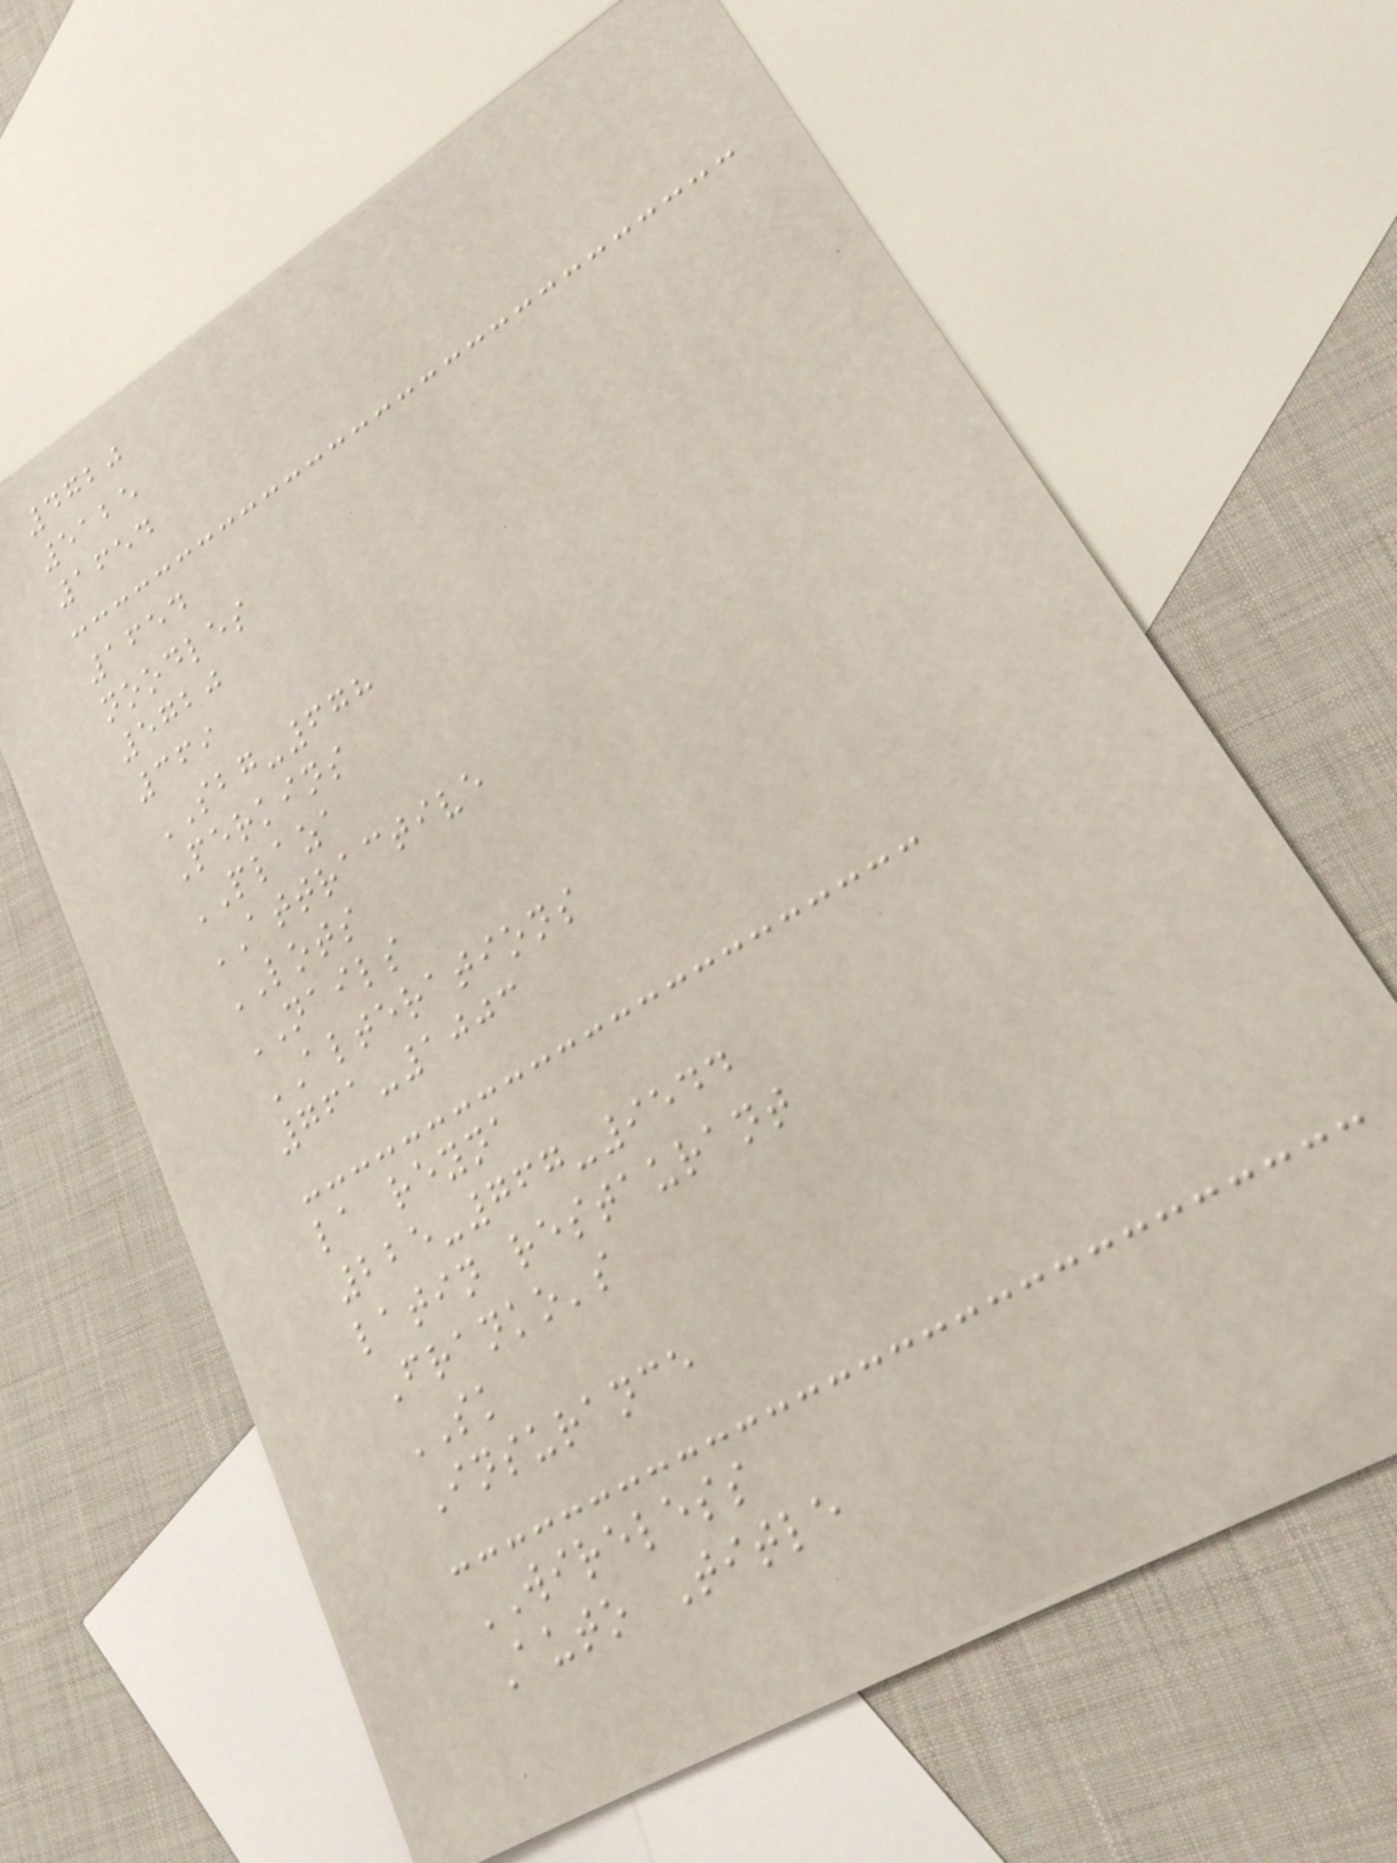4720
5125
1654
1654
noodles
5720
369
SBG-678
Perkins
PLAZA
ATTRACTIVE
LOTS
NAILS
ALTERATIONS
761-1003
la reyna
225-767-9544
latin restaurant
Franko's
SK
Insurance
WIRELESS
Auto Title
